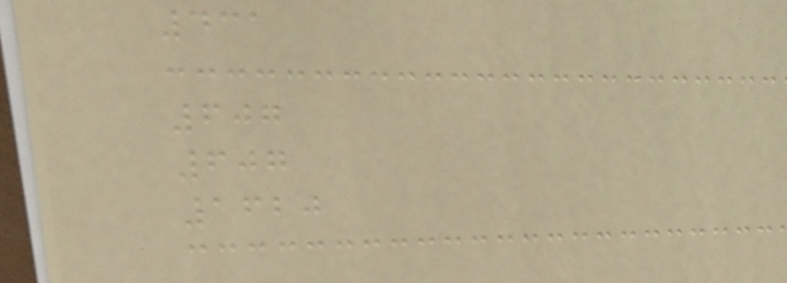431
607
607
1620
